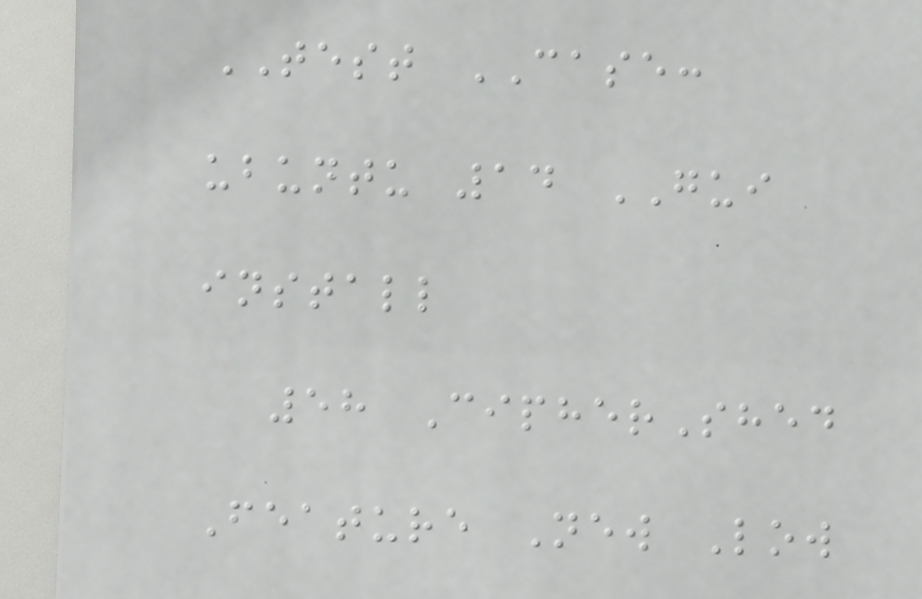TEST CASE:
ubuntu 14 GUI
install
58 CipherShed
Feature New Low
